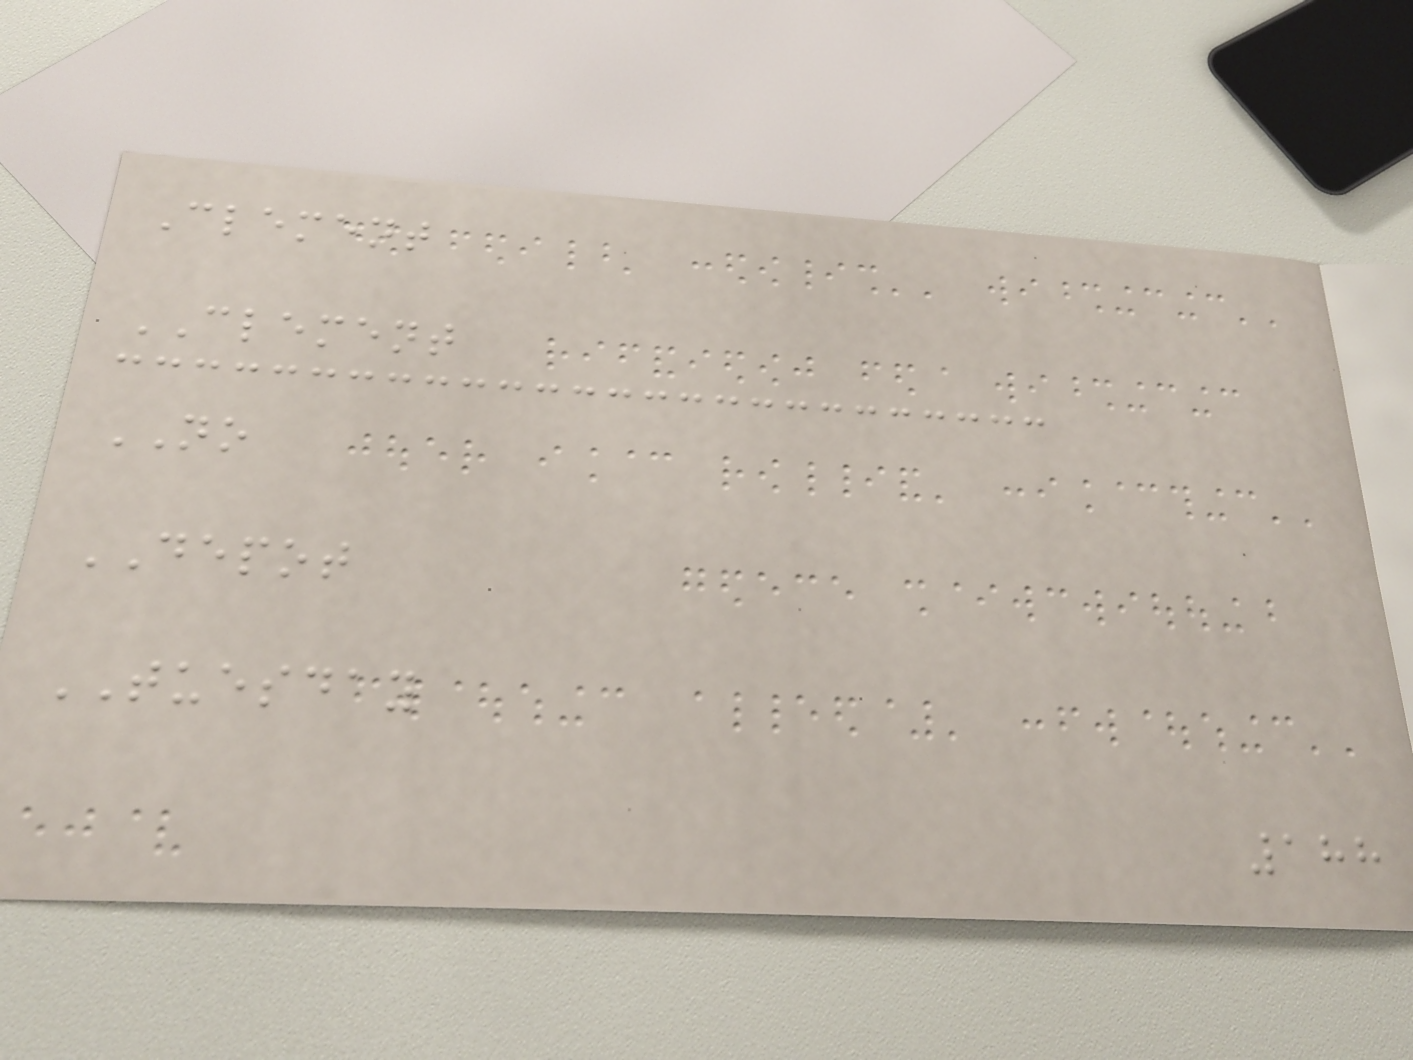Clement
CLEMENT
NO
DEPOT
TUESDAY
188
